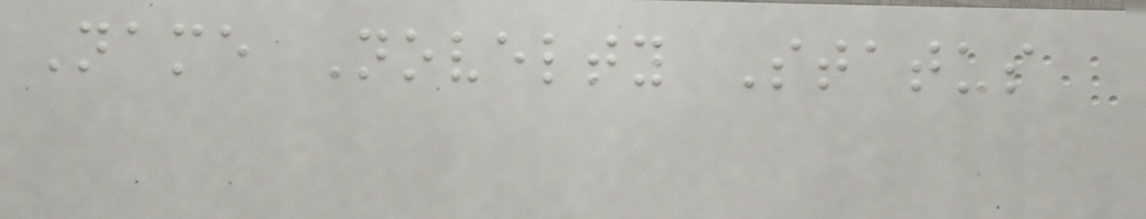Name Novelty Status
